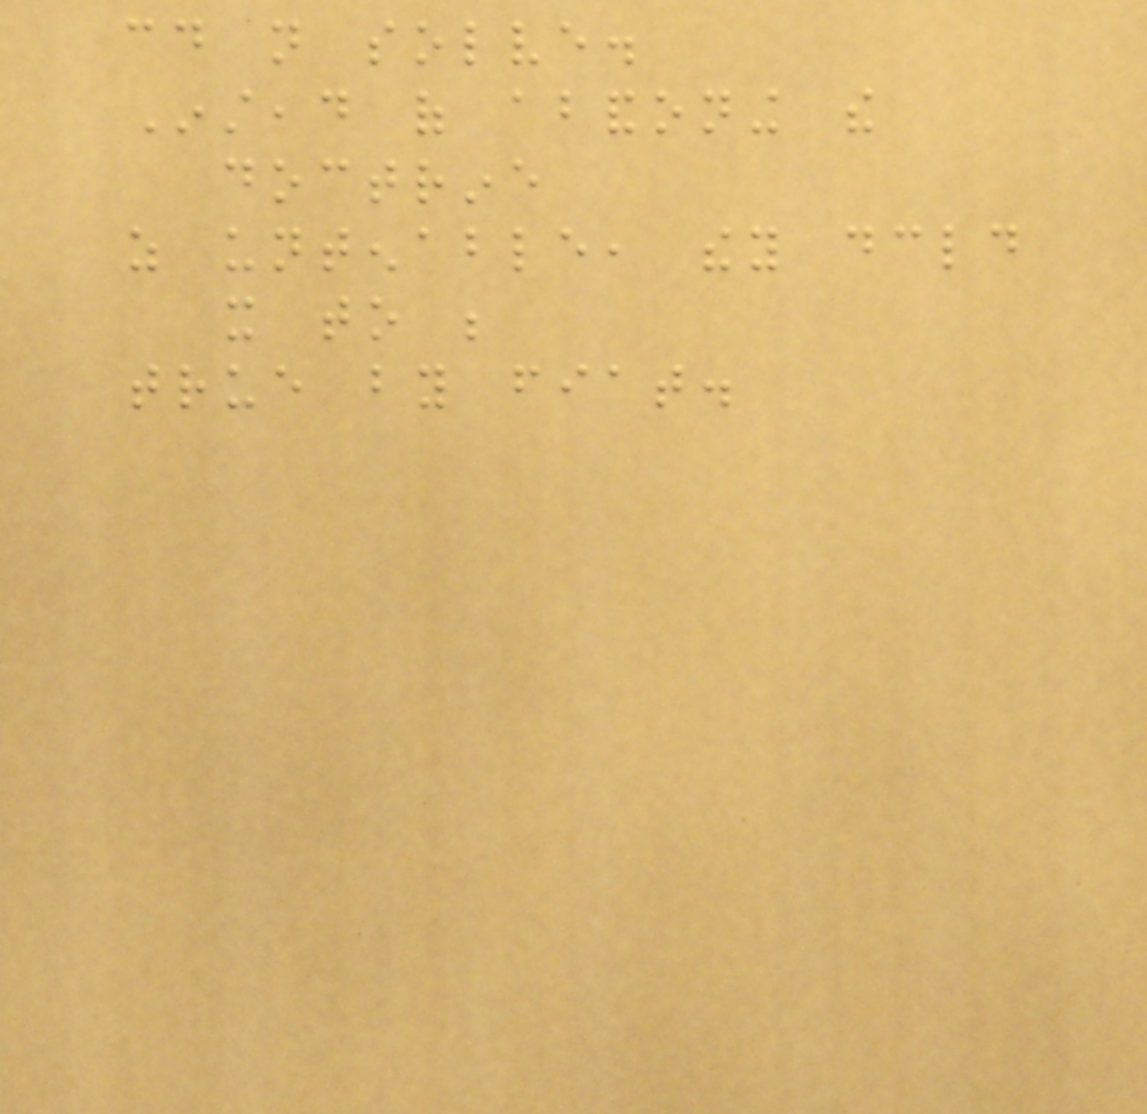could not solve.
Instead of abandoning the
doctrine
as untenable, they declared
it to be
true by fiat.
